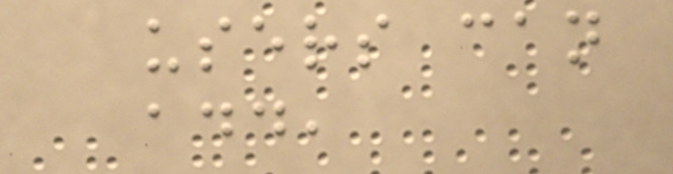users can
add,
